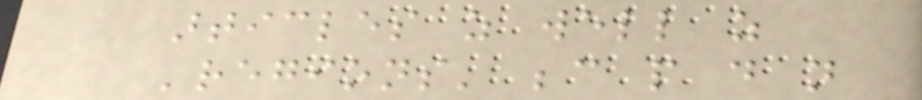articles as well as
'regions' because people do not
